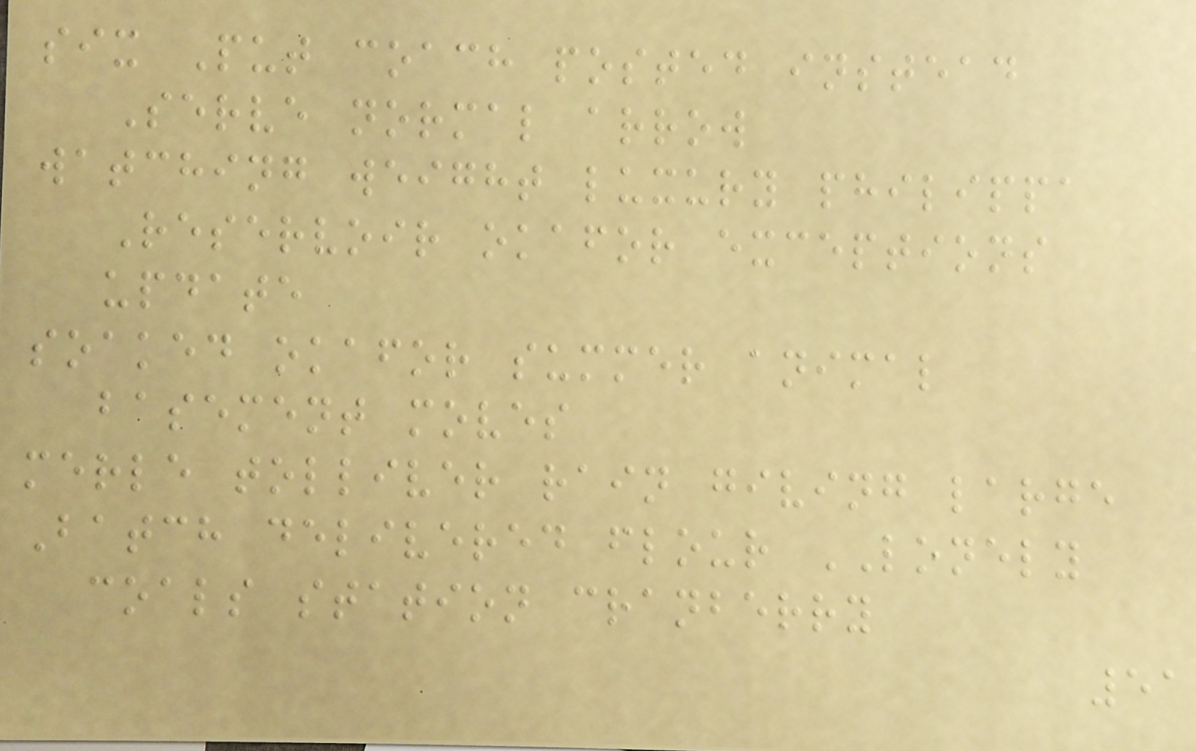six Put coach posted instead
Serve normal arrow
watching weight luxury philippa
Reservoir okafor exceptions
update
soaked okafor summer animal
basement moves
merle tolliver rain giving large
Batch delivered flour LONELY
coals station cranberry
51
